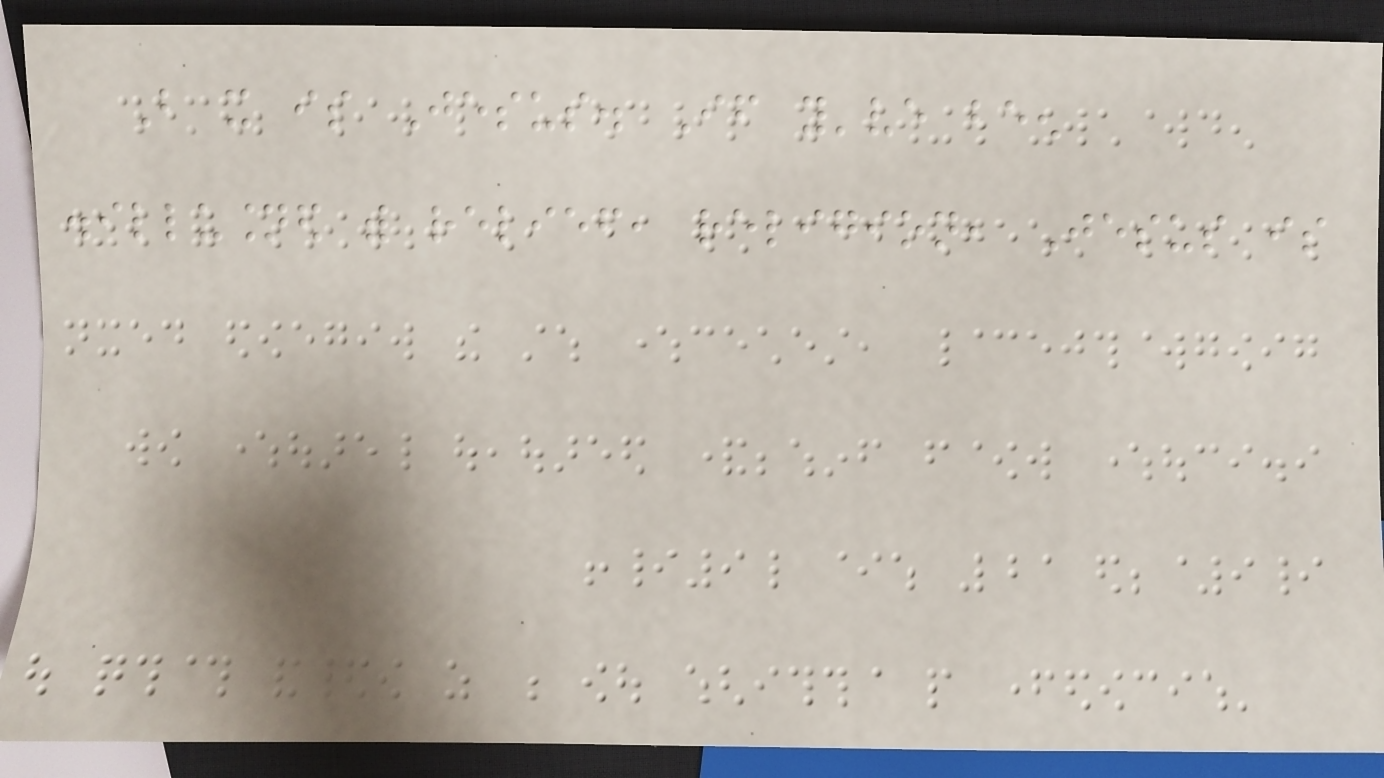But it is Jesus. If you've been
disillusioned with relief, religion, Jesus is
